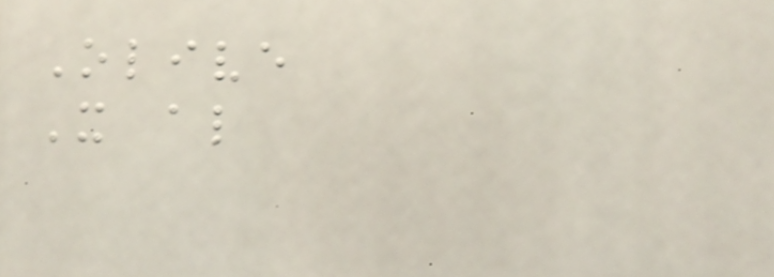Olive
It also
